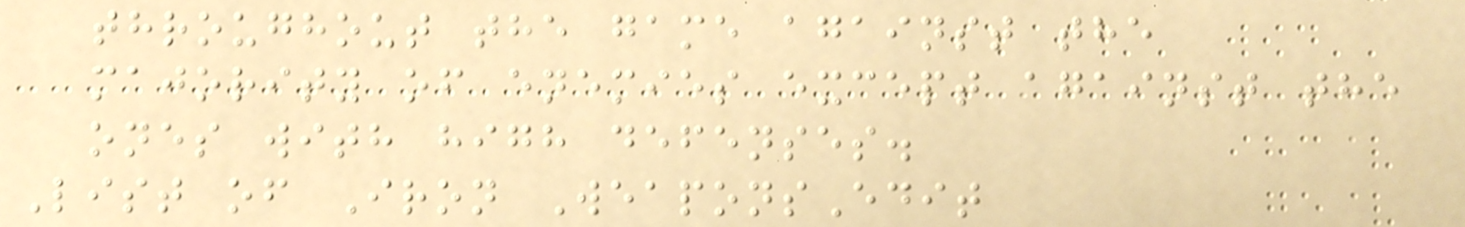throughout the game against the
majority of enemies except against the
ones with high defenses.
List of Iron WeaponsEdit
